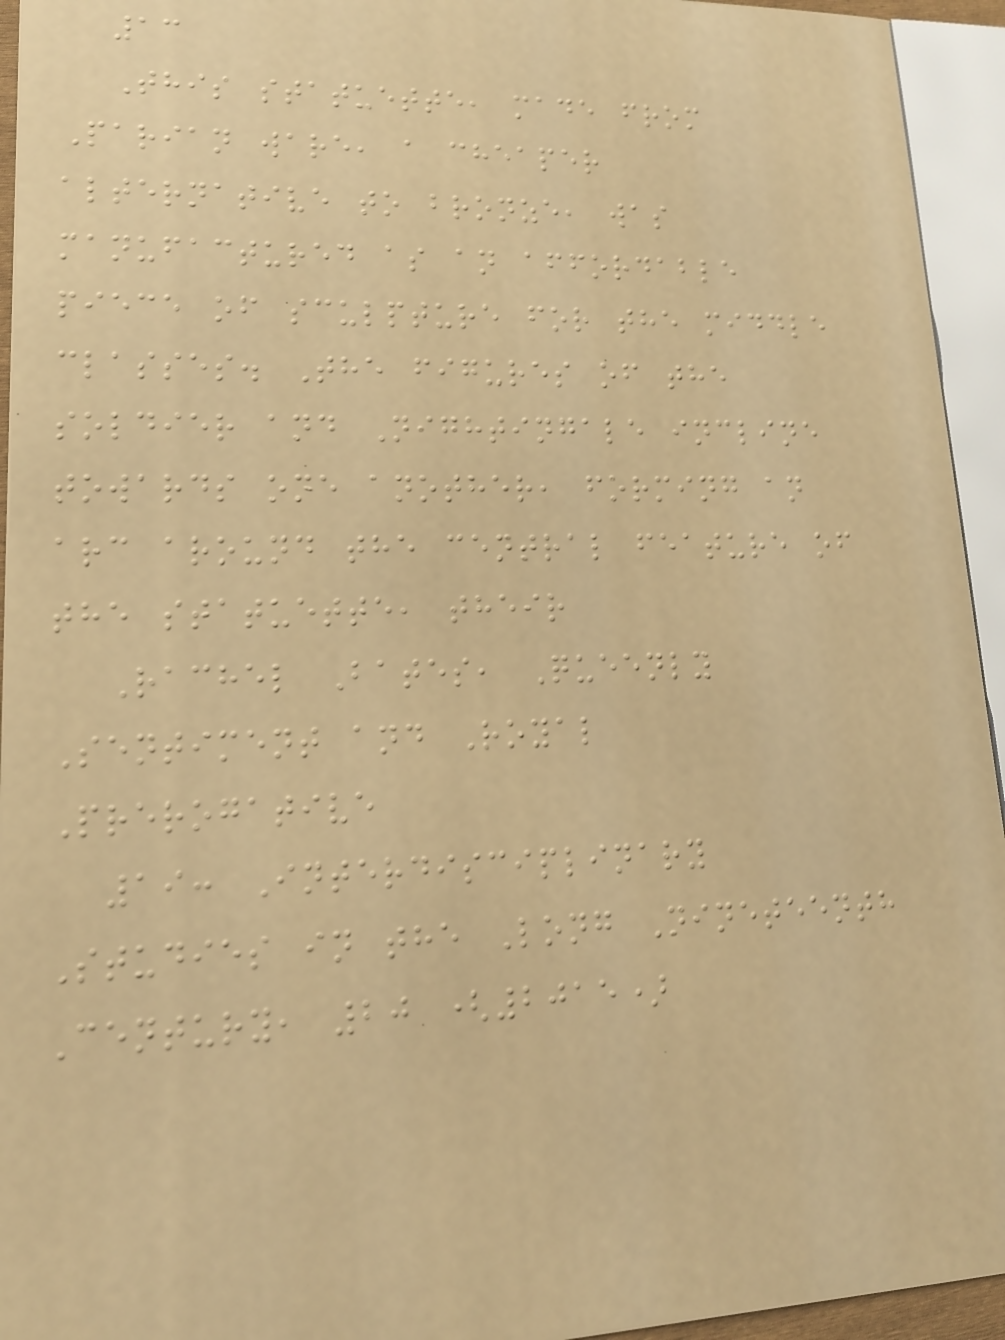13
This statuette, made from
Parian ware, a cheaper
alternative to bronze, was
manufactured as an affordable
piece of sculpture for the middle
classes. The figures of the
soldier and Nightingale incline
towards one another, forming an
arc around the central feature of
the statuette, their
Rachel Bates, Queenly
Sentiment and Royal
Prerogative
19: Interdisciplinary
Studies in the Long Nineteenth
Century, 20 (2015)
